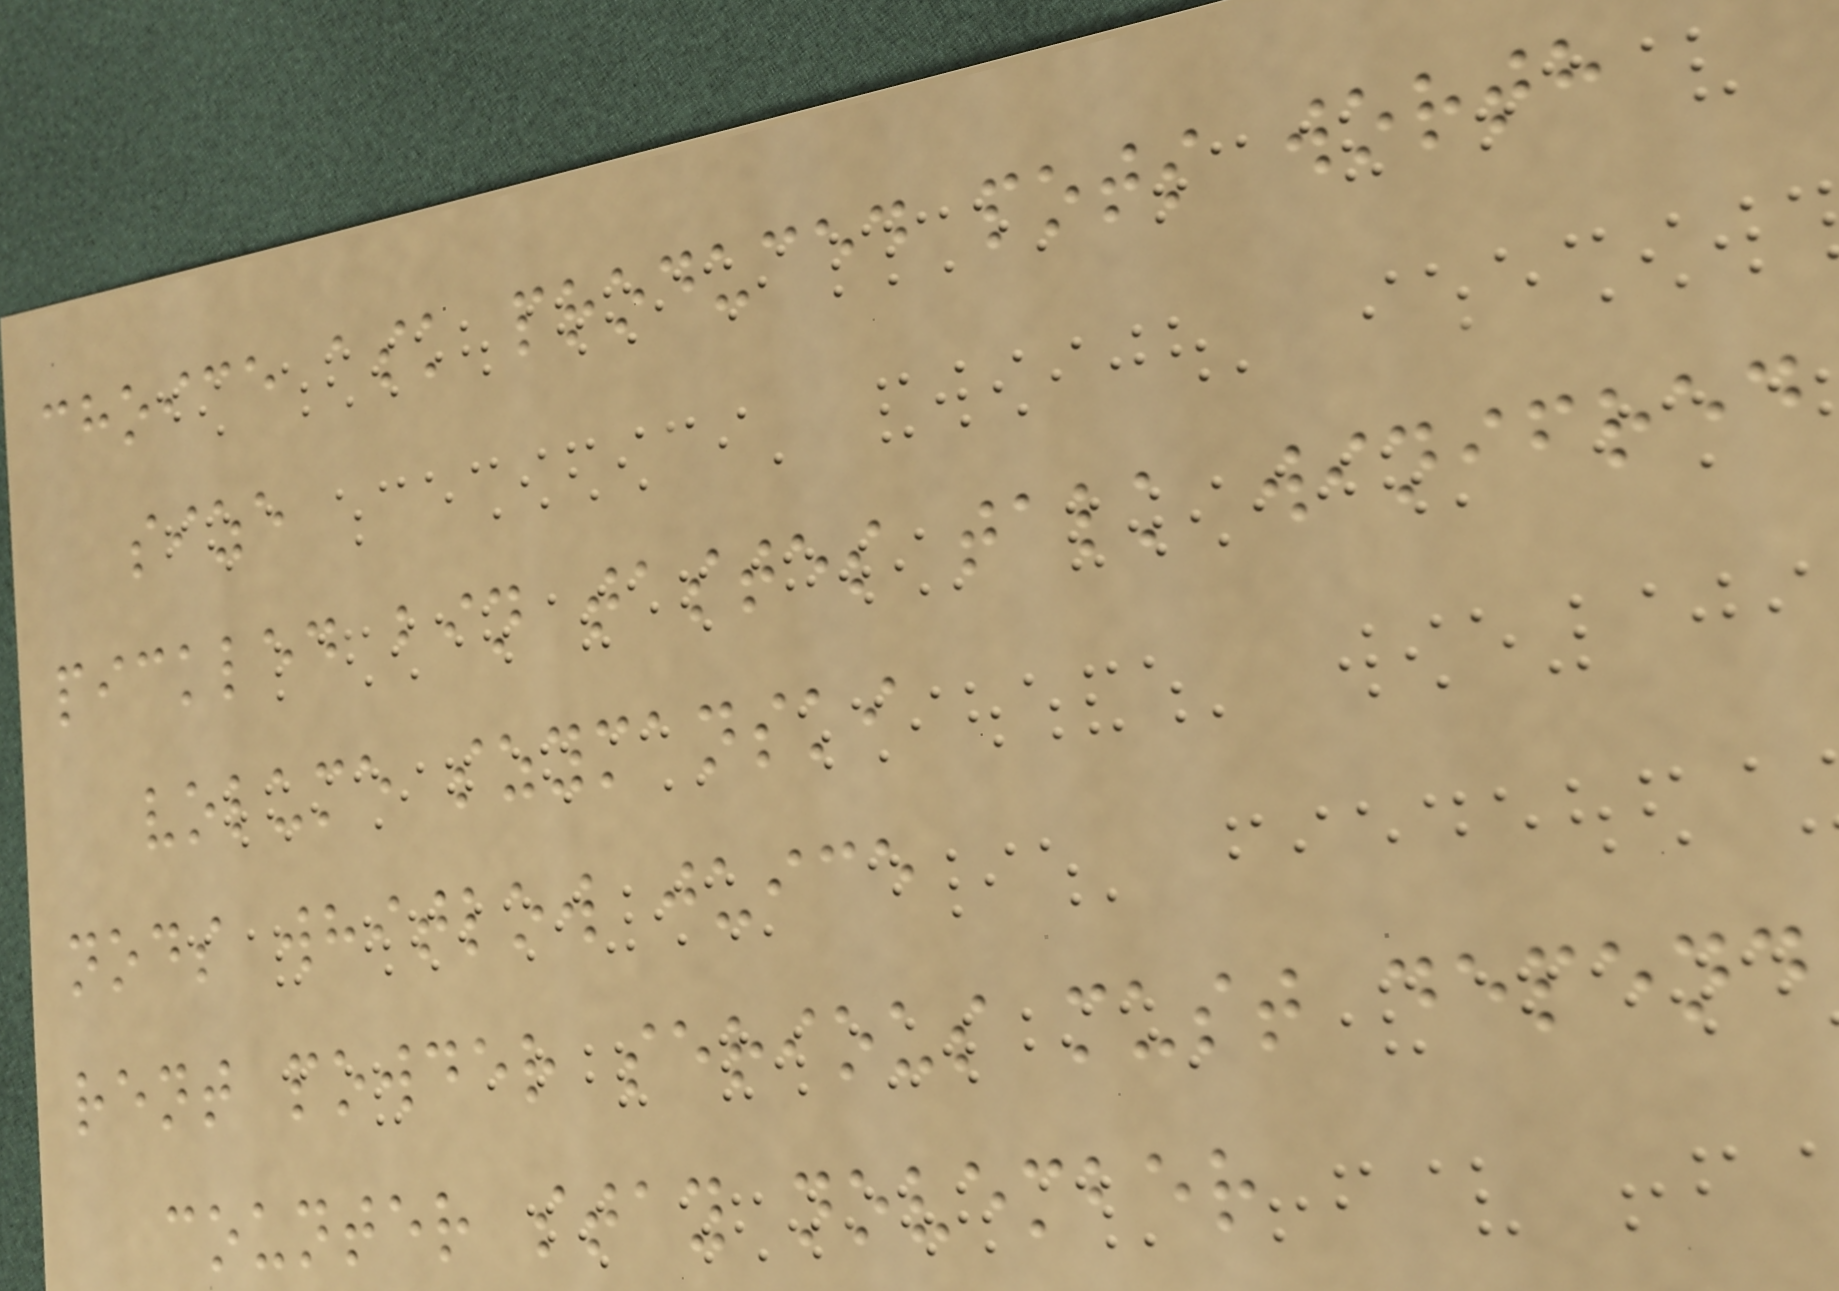choice ask produced pots worth
size
pickled bin tastes talk winifred
volume szymanski
nods whitlow juice
rent powder serious must depend
counter stay november
